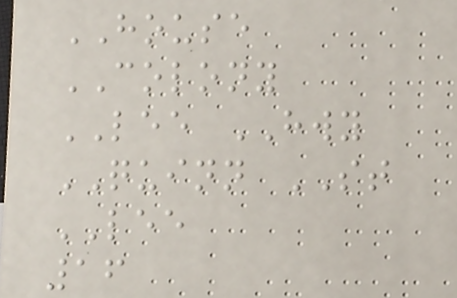HOUSE
COLONY
LEE HWY
QUINN ST
LEE
16
